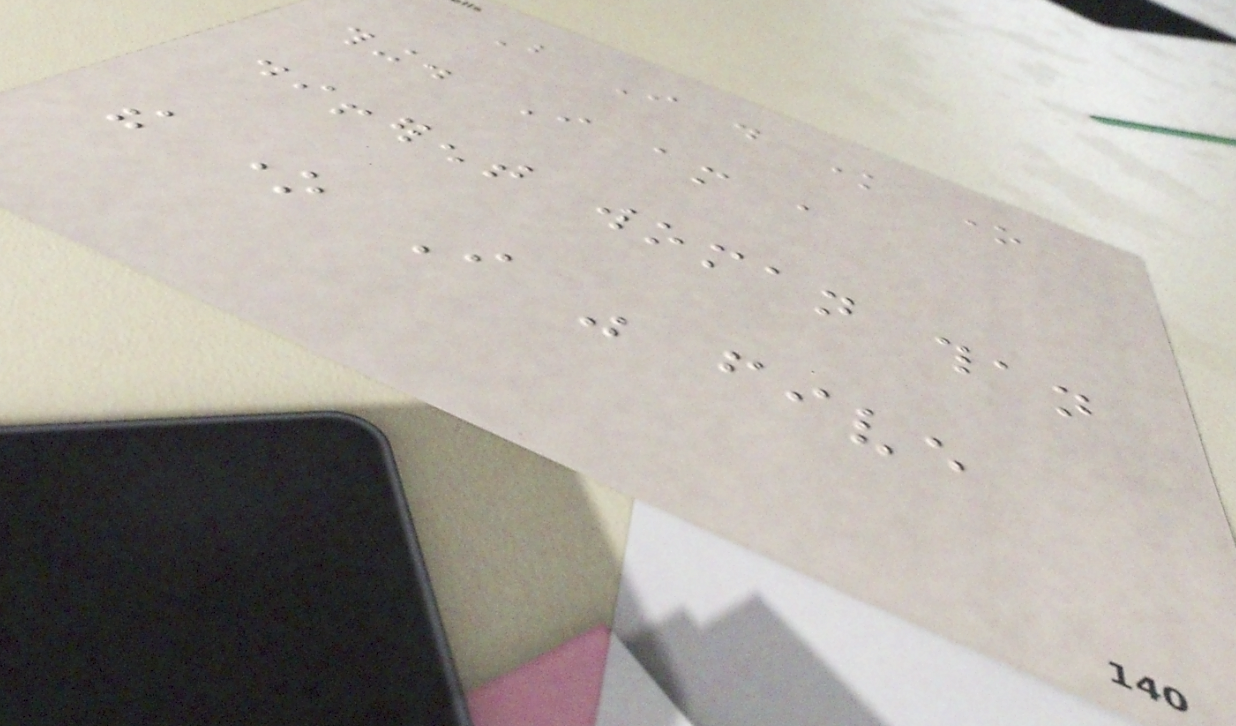But I do know one
thing. I am a
different woman than
the one I was five
